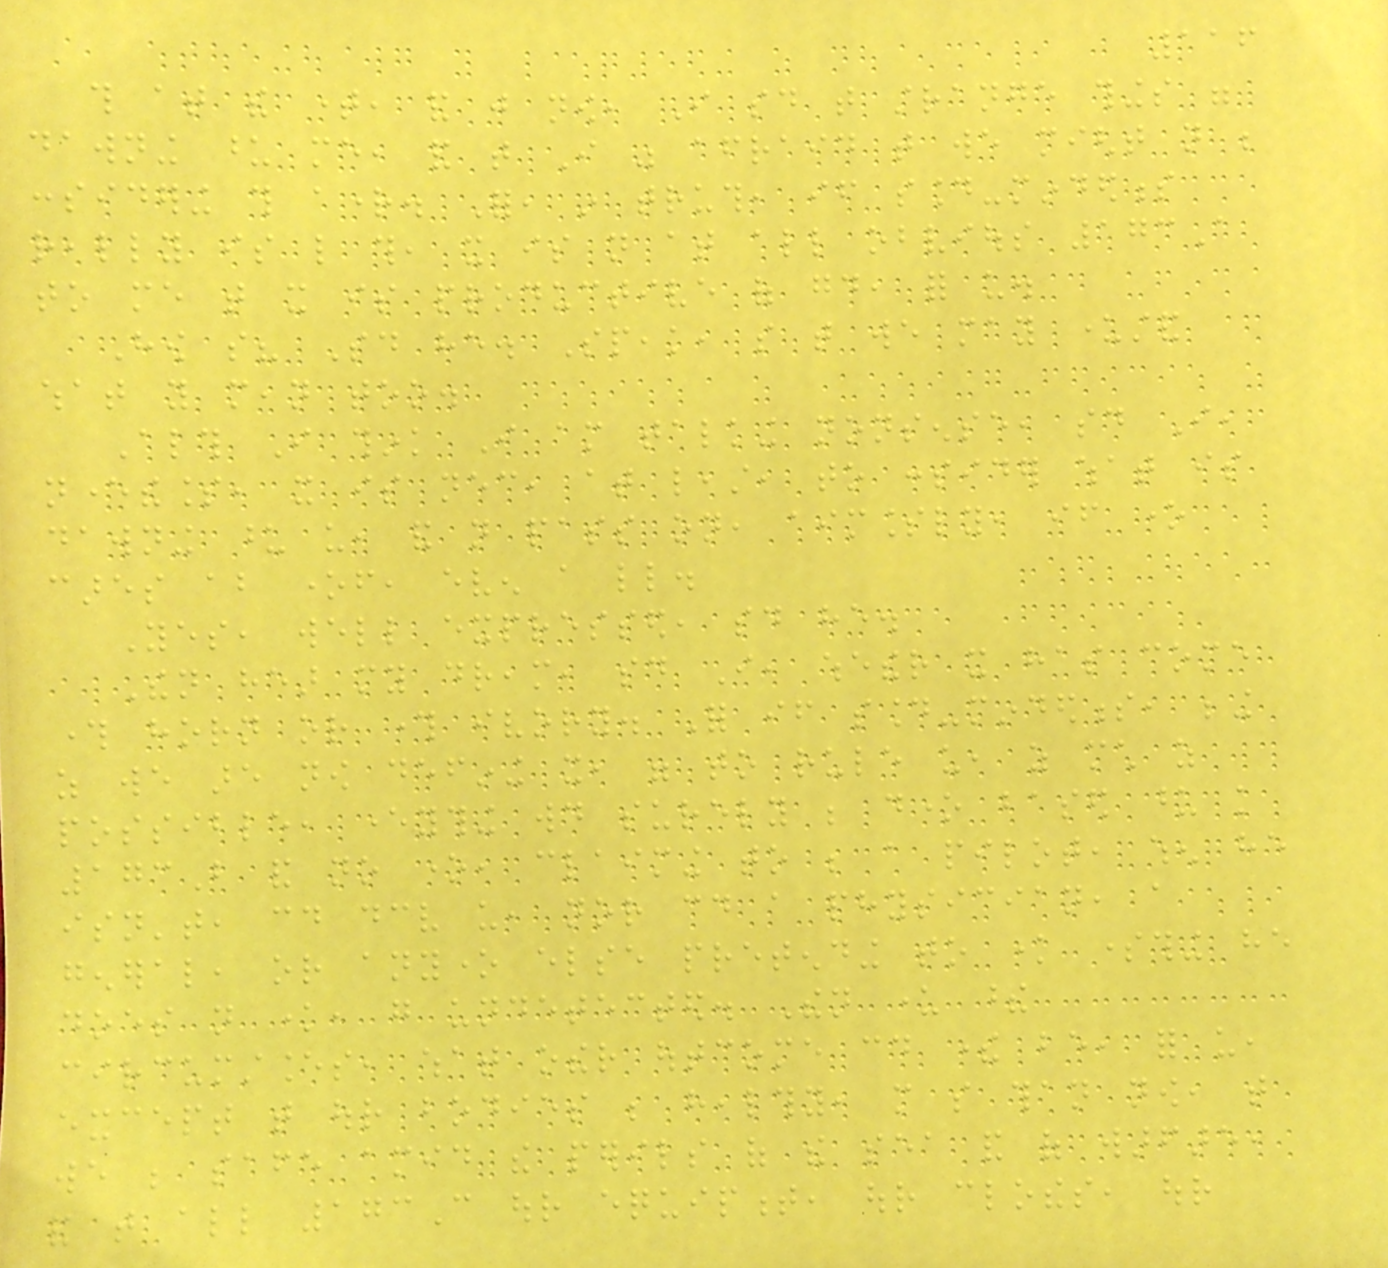116
this at the time, and just now, I said that strange things were
dawning upon me, and that I was afraid that we might not be
considering this aright. For, in truth, if sound-mindedness
really is like this, it is not at all obvious 173A
to me that it is productive of good, for us.
How so? Said he. Speak, so that we may understand
what you mean too.
Although I think I am talking nonsense, said I,
nevertheless, it is necessary, at least, to consider what is
dawning upon us, and not pass on, aimlessly, if one
cares about oneself, even a little.
Yes, well expressed, said he.
Then hear my dream, said I, whether it has come
through horn or through ivory. For if sound-mindedness, being
as we are now defining it, were to rule us, as much as
possible, everything would surely be done based upon knowledge
173B and no one, claiming to be a pilot, when he
isn't, could deceive us, nor could a physician, a
general, or anyone else pretending to know something he
does not know, go undetected. Then under these
circumstances, what other outcome could there be, for us,
except that our bodies be healthy, more so than now, that
we be safe amid the perils of the sea and of warfare,
and that all 173C our equipment, our clothes, our
